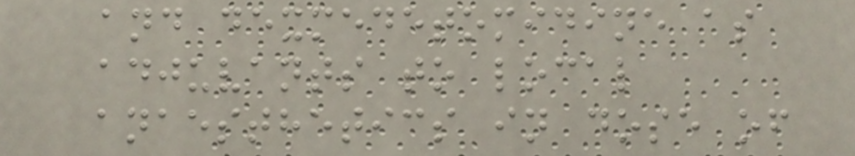and dexmedetomidine as
adjuvants to local
anaesthetics in dose of
